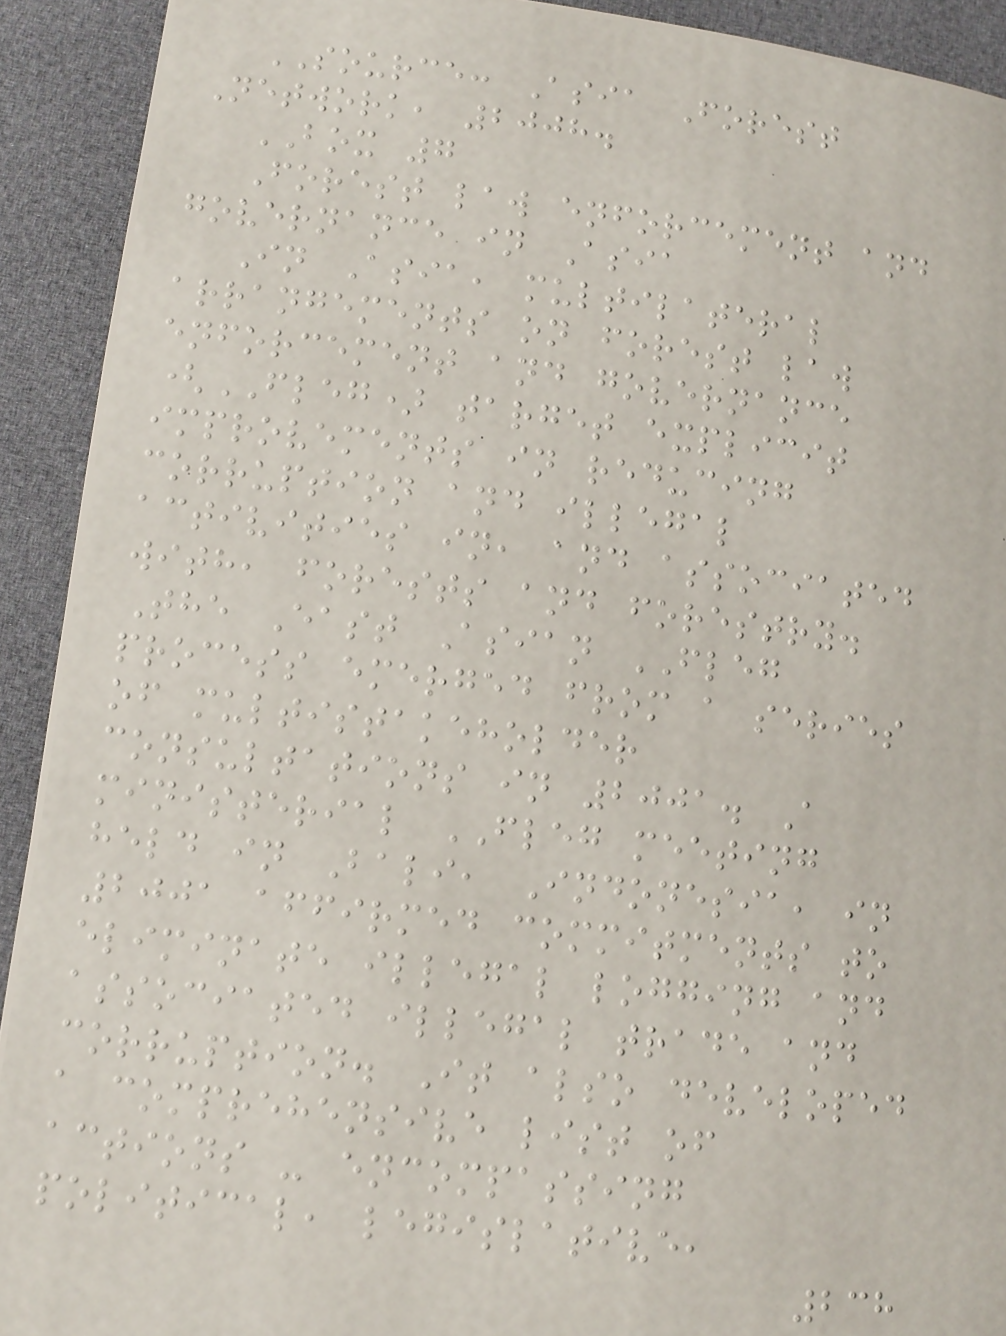SOURCE: Asia Forest
Network, 2008.
BOX 7
Forest law enforcement and
governance in Asia
In Asia, multilateral
arrangements on forest law
enforcement and governance
(FLEG) target explicit
improvements in reducing
corruption and illegal
activities in, and associated
with, forests and forestry.
The East Asian FLEG
process emerged from a series
of multistakeholder
consultations in 2001. A
ministerial FLEG meeting
held in Bali, Indonesia, in
2001 affirmed commitments to
eliminate illegal logging and
associated illegal trade and
corruption. It also developed
a comprehensive list of
actions - encompassing
political, legislative,
238
